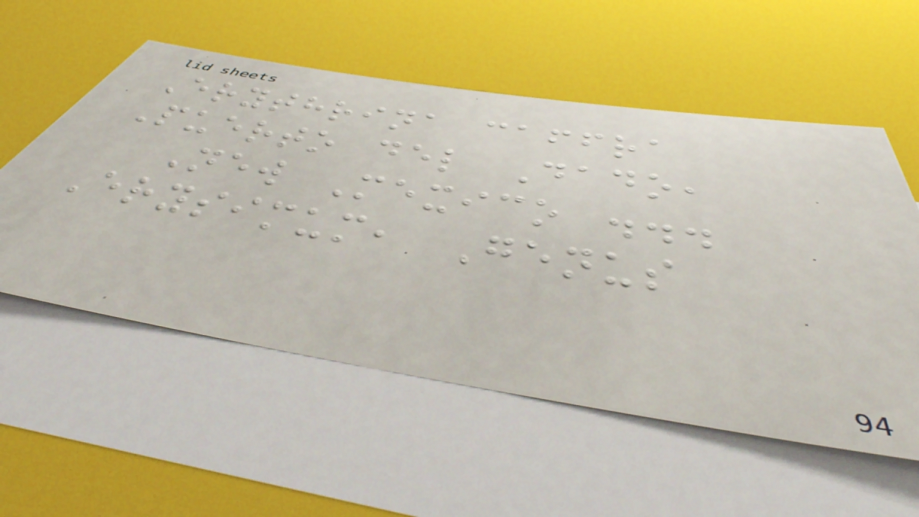Erythrina caffra
Puerto del Dado,
New Mexico ...
Erysimum, Genus
